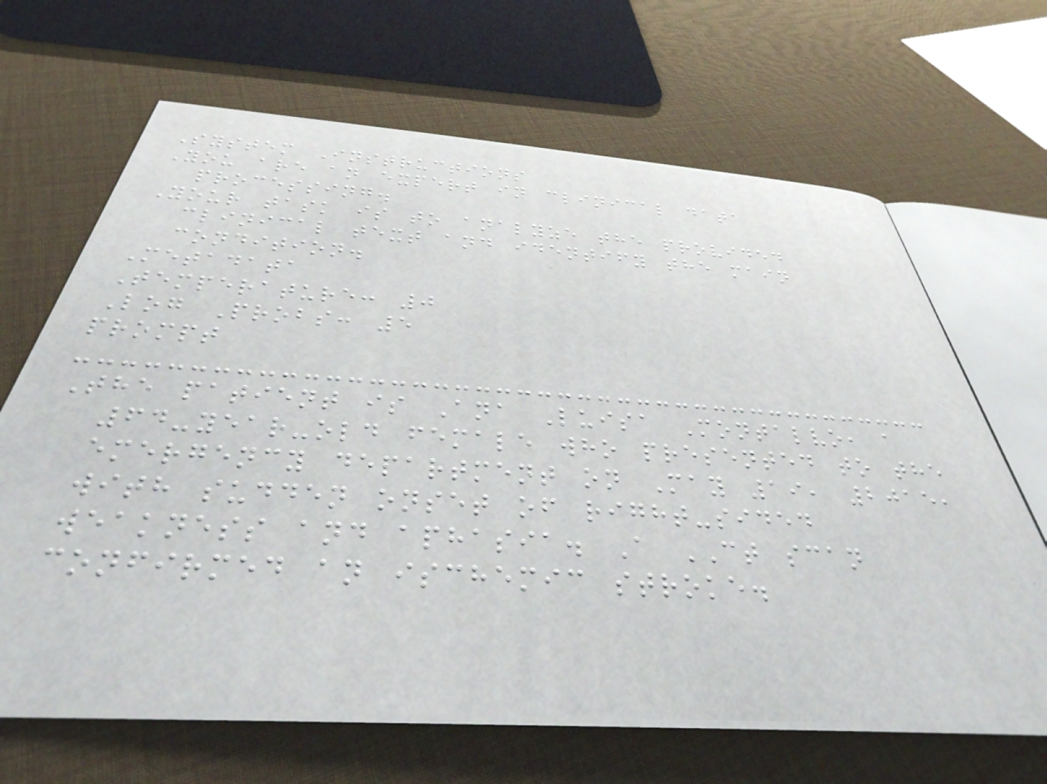System Instructions
You are an expert in clinical data
processing.
Your task is to analyze the provided
clinical text and identify the main
condition.
Metadata
Temperature: 0
Log Probs: 5
prompt
The patient is Ana Luisa Montalvo, a
64-year-old female who presented to the
emergency department on May 19, 2015,
with sudden onset of right-sided
weakness and aphasia. A CT scan
confirmed an ischemic stroke.
